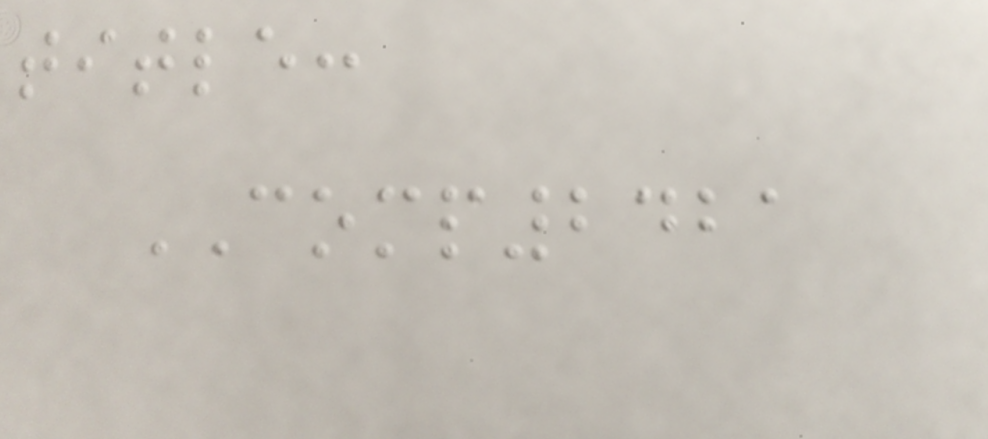title:
COMP2421
